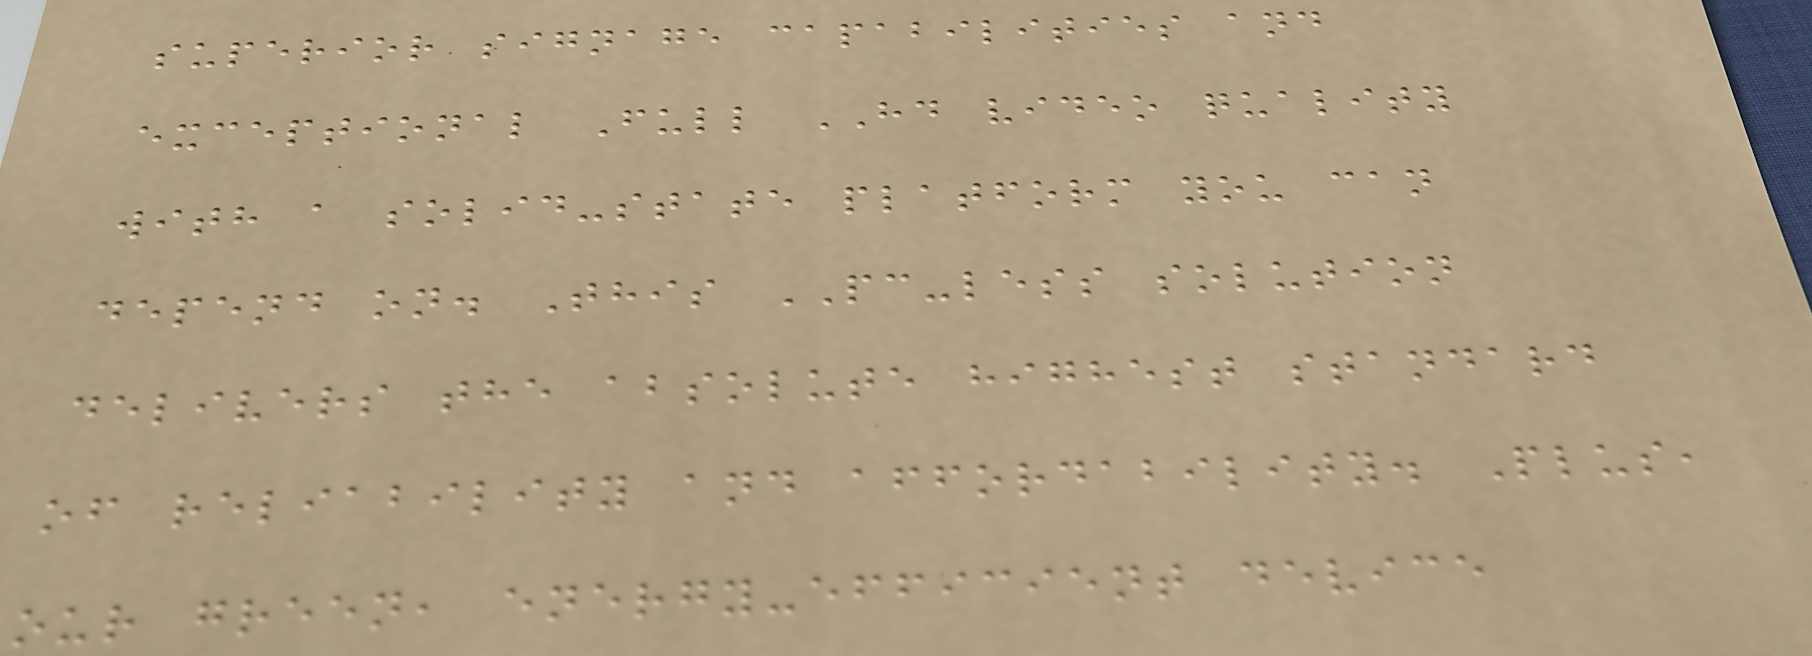superior signage capabilities and
exceptional Full HD video quality
with a solid-state platform you can
depend on. This PC-less solution
delivers the absolute highest standard
of reliability and affordability. Plus,
our green, energy-efficient device
